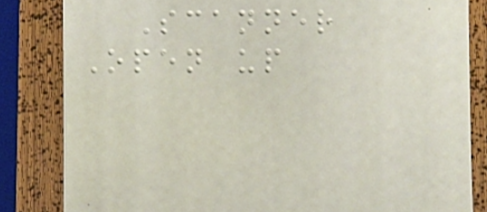Scanner
Open up
